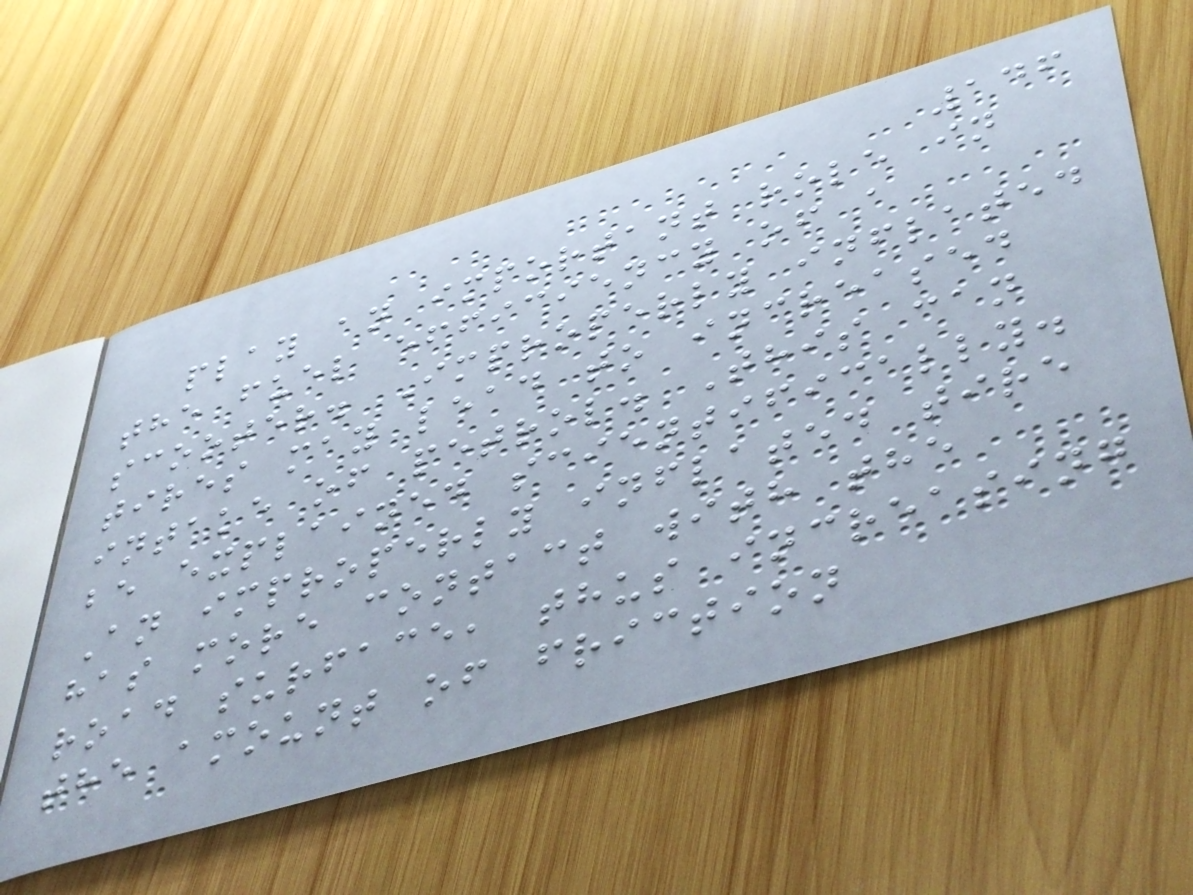146
play an important role in
the fuel efficiency of a
scooter. Improperly inflated
tires may lead to increased
intake of petrol. This can
be explained scientifically.
An improperly inflated tire
has more contact with the
road surface, thus increasing
the amount of friction
